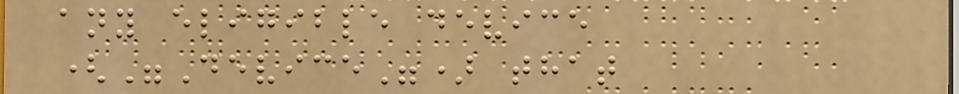any eligible device
("Device") that
